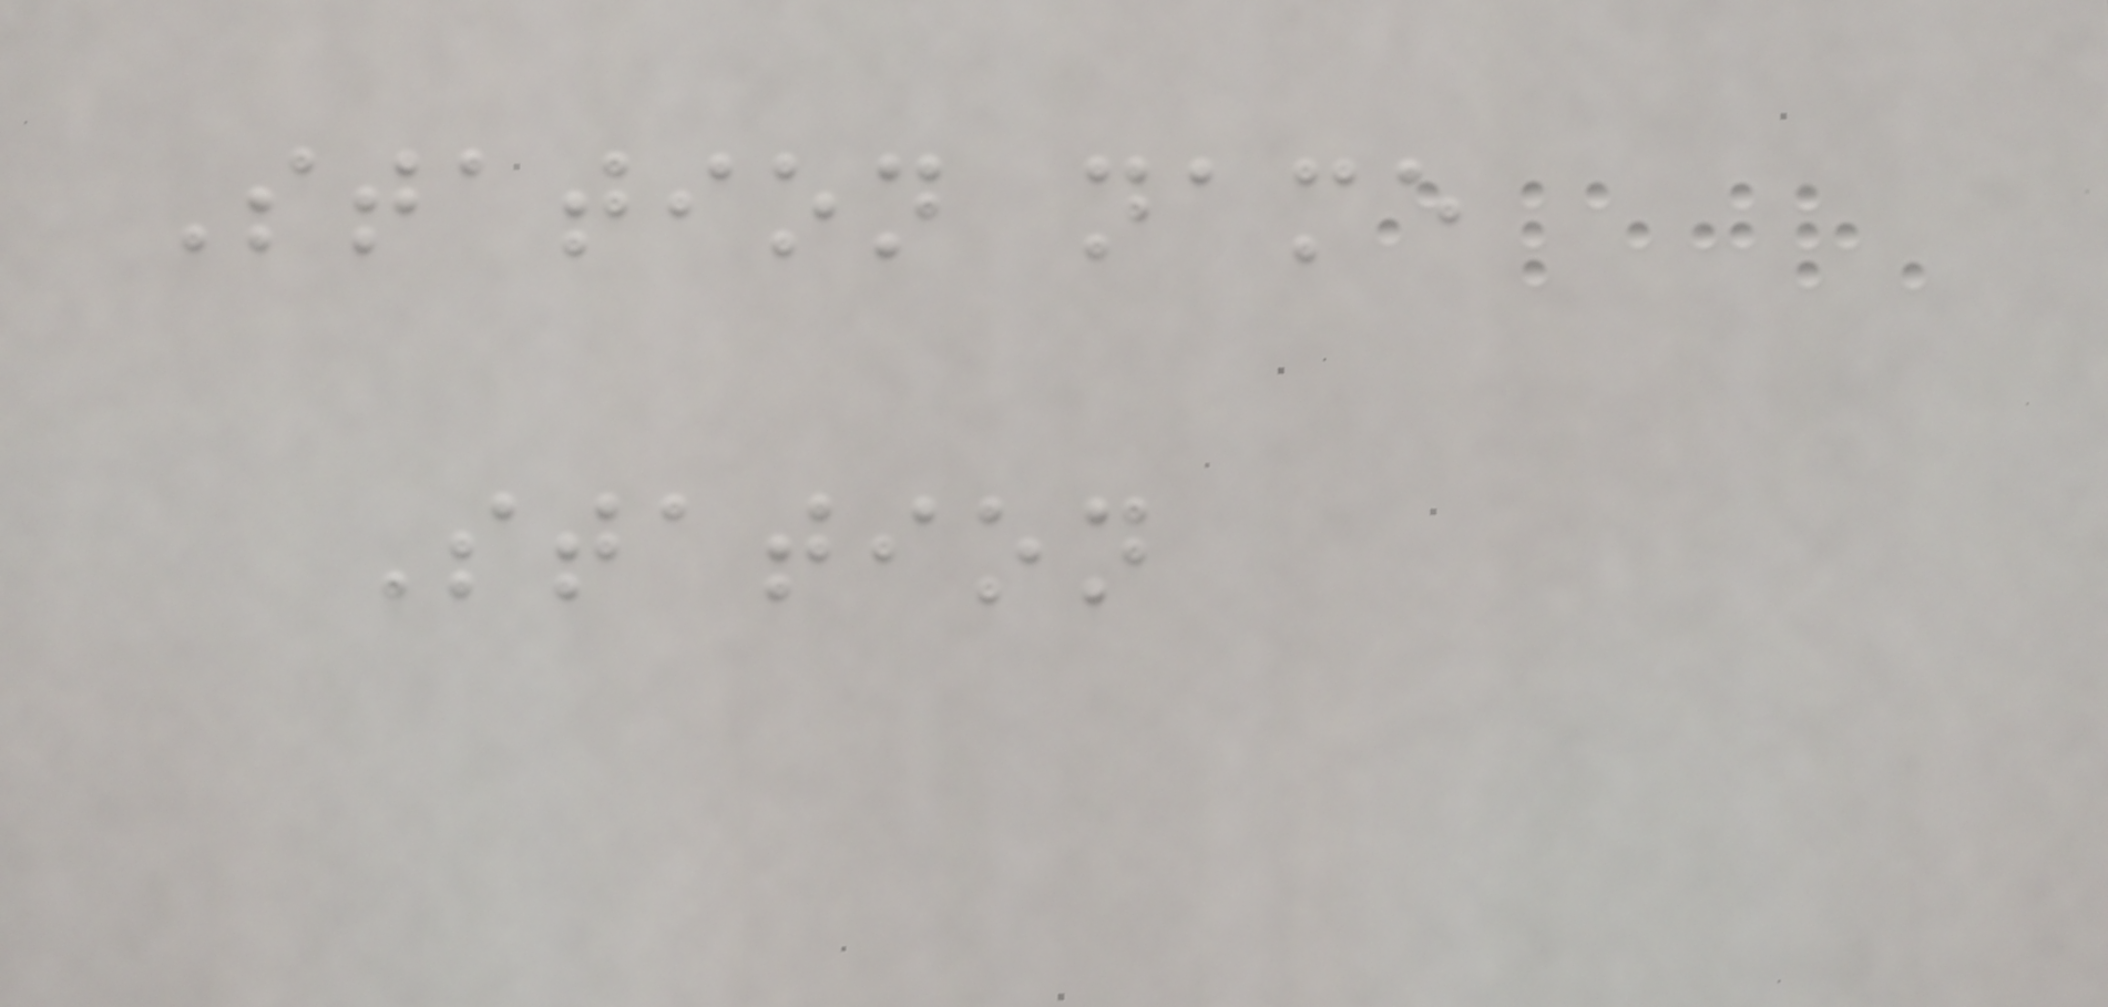Station name
Station
